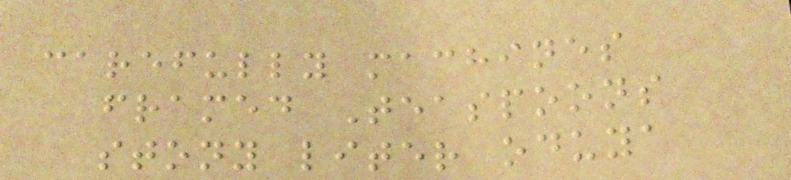carefully machines
framed Teaspoons
stony liter oduya
